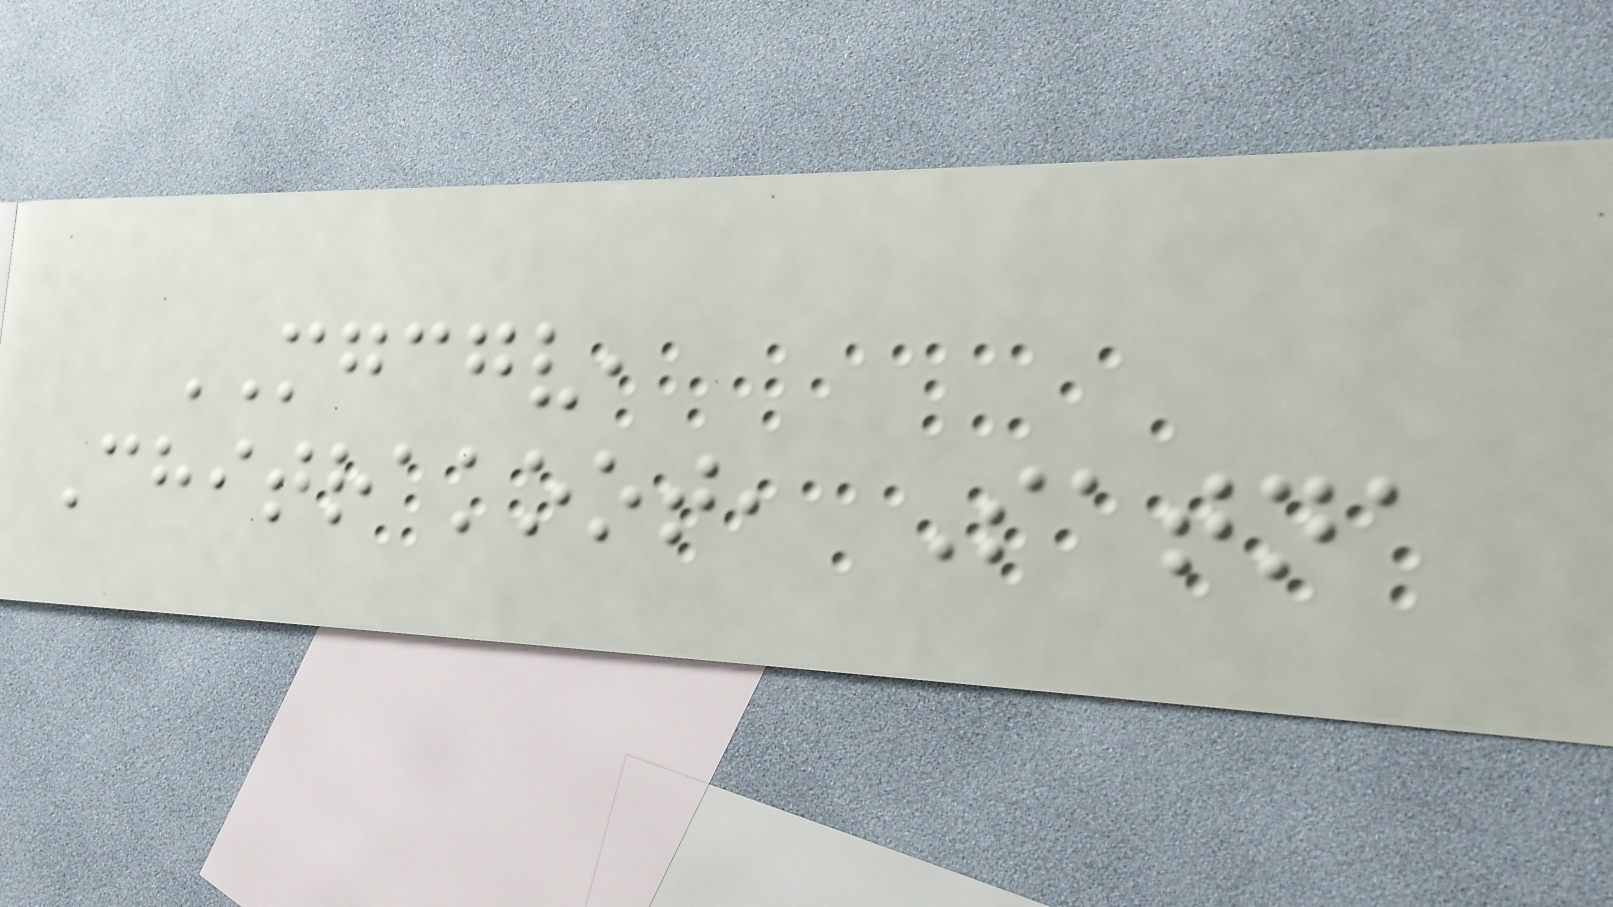MGCGV,
Chitrakoot, Satna
